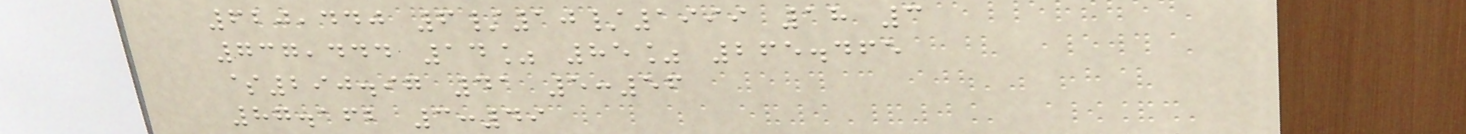620,440 6/10/1999 18 3
737,444 14% 85% 265.465
$290.97 41 5:56
87.162 3:49
